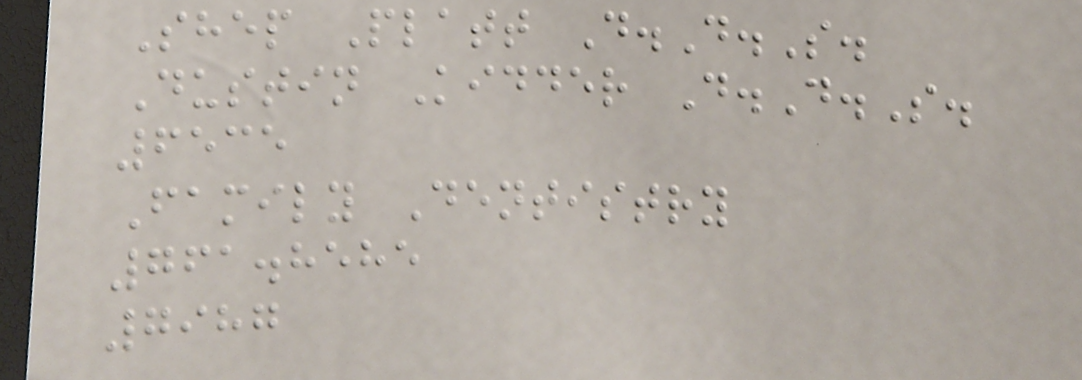Shep Platt D.D.S.
Dustin Kidder D.D.S.
6535
Family Dentistry
761.8585
7987
